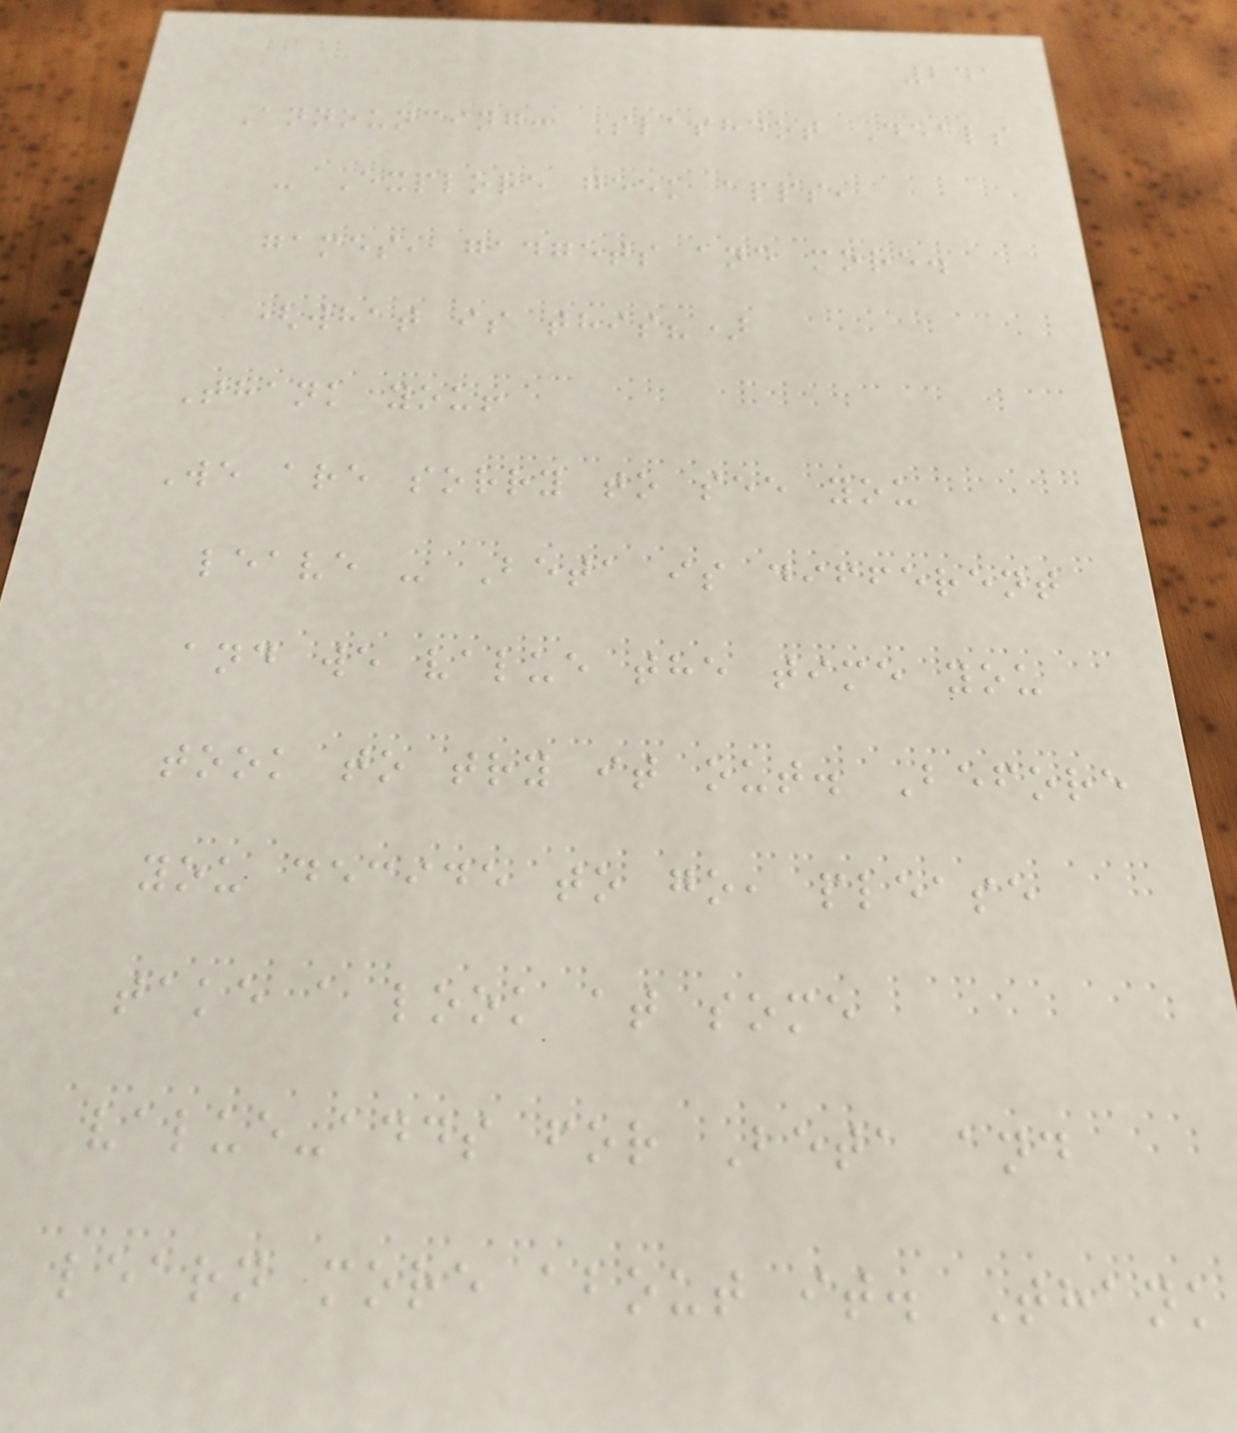241
Announcing: Slashdot Deals
- Explore geek apps,
games, gadgets and more.
(what is this?)
Thank you!
We are sorry to see you
leave - Beta is different
and we value the time you
took to try it out. Before
you decide to go, please
take a look at some
value-adds for Beta and
learn more about it. Thank
